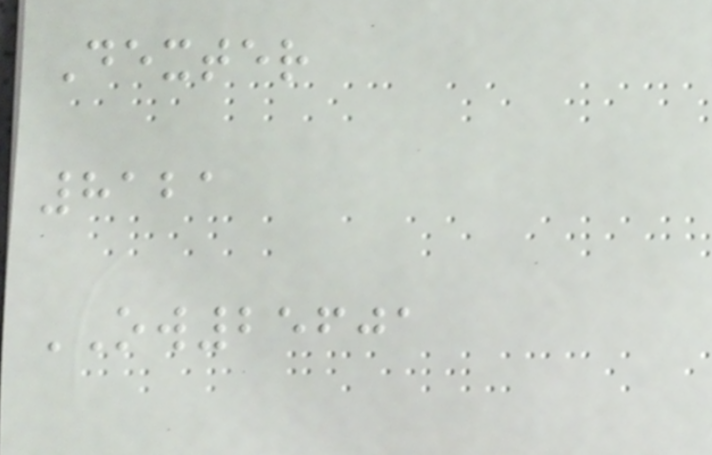Dexter
8121
OW25601
